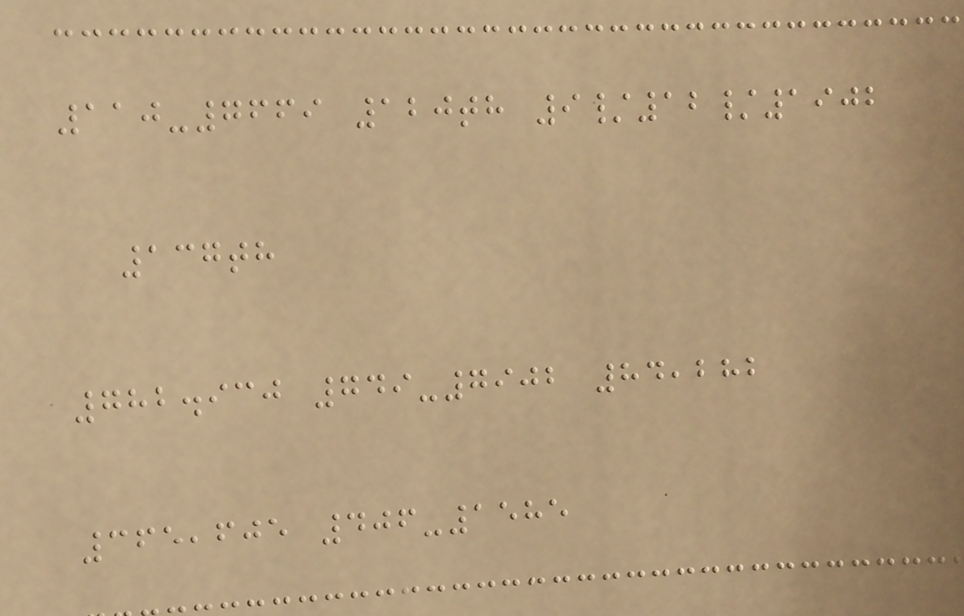110-7669 120th 9/12/1902
137th
782.930 749-7902 84,282
365,605 406-1585
